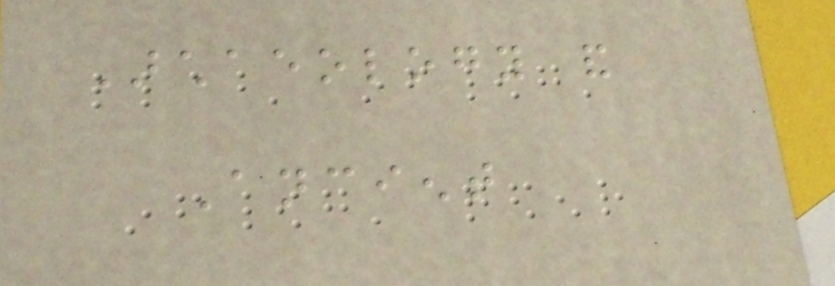Archaeology and
Ancient
